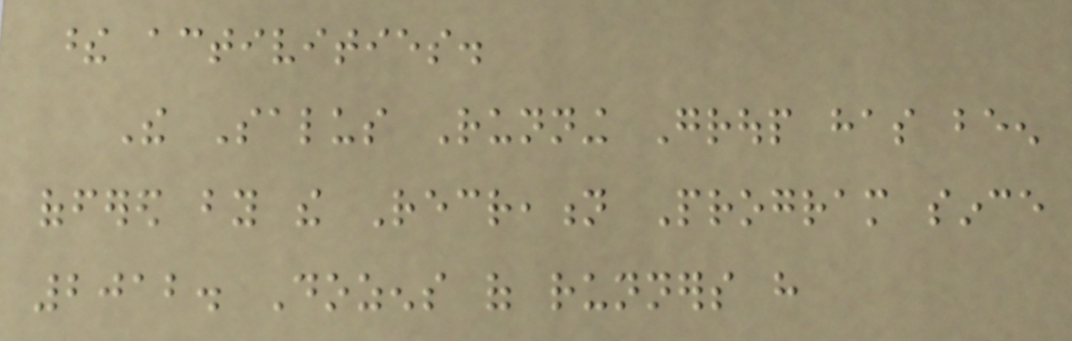these activities.
The Salus Running Group has been
offered by the Recreation Program since
2012. Dozens of runners have
